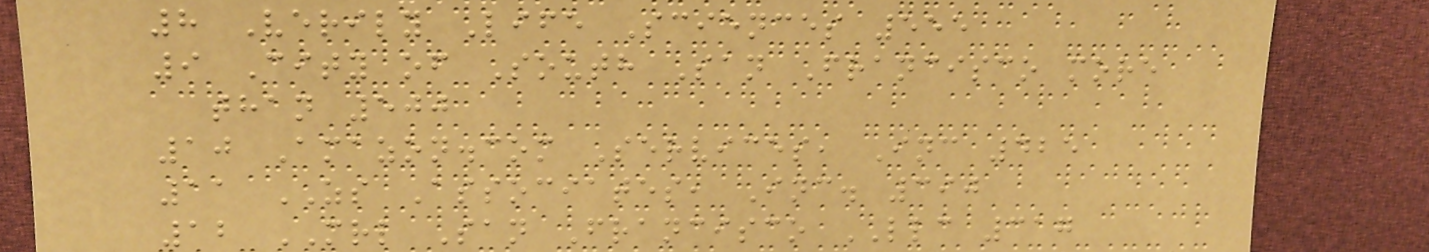8 Verily Life Sciences 555
9 City of South San Francisco more
than 500
10 Amazon.com Services, Inc 425
11 ZS Associates, Inc. 390
12 MRL San Francisco LLC 317
